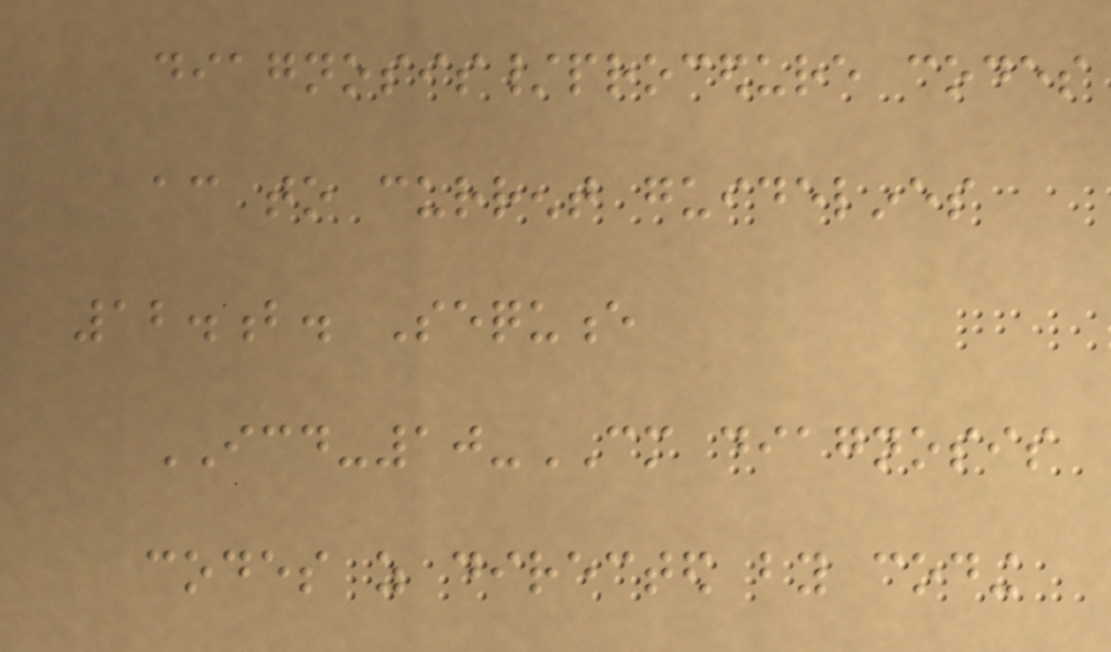diagnosis/procedure codes
according to current guidelines
12.b. Sequence
ICD-10-CM diagnosis
codes as directed by coding
